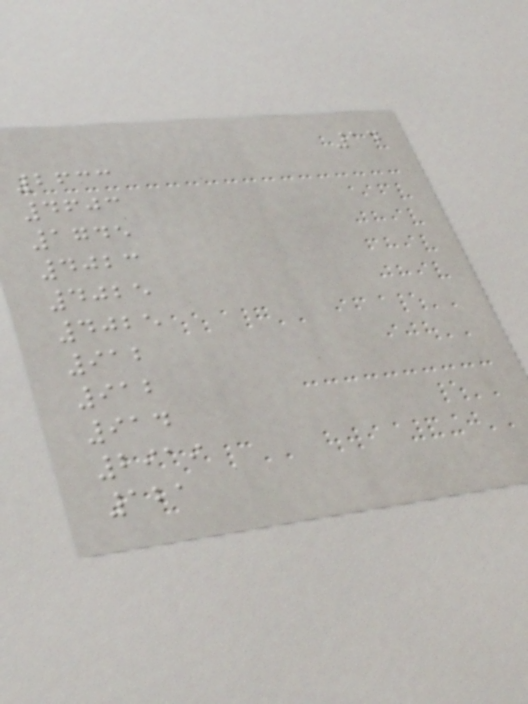14
2633
4603
1745
4023
4025
4025
912
912
914
2919
121
